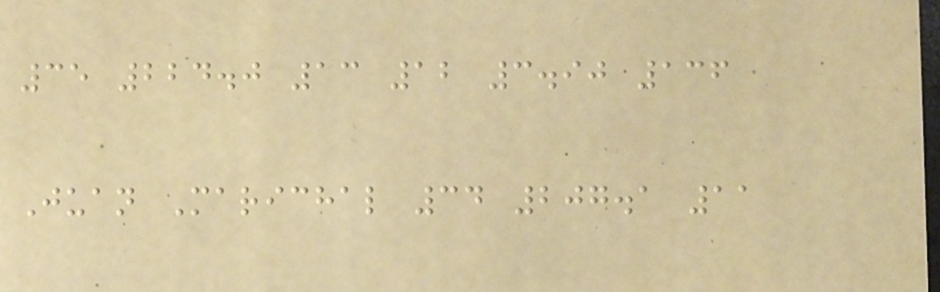35 224.0 13 12 3.90 136
Juan Marichal 34 207.1 11
